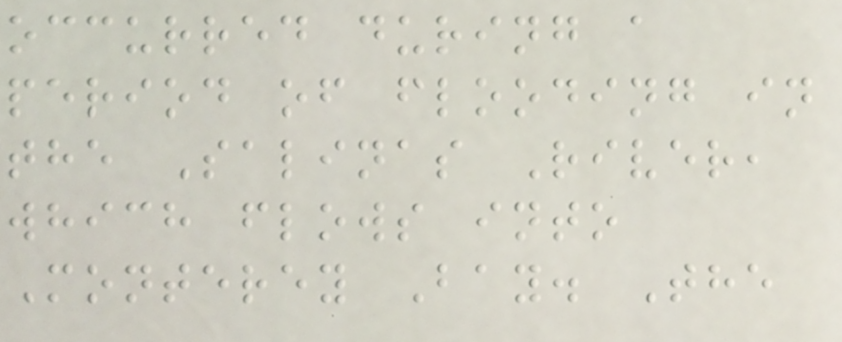occurred during a
period of flooding in
the Salinas River,
which flows into
Monterey Bay. The
